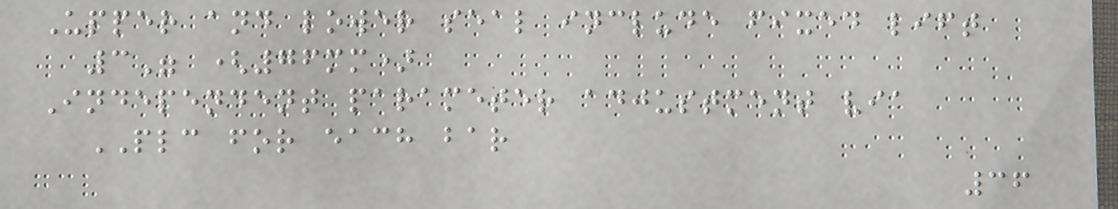Upper and lower seal include fixed lift
3" (76mm)
Independent parameter adjustment via
PLC for each bar
36
